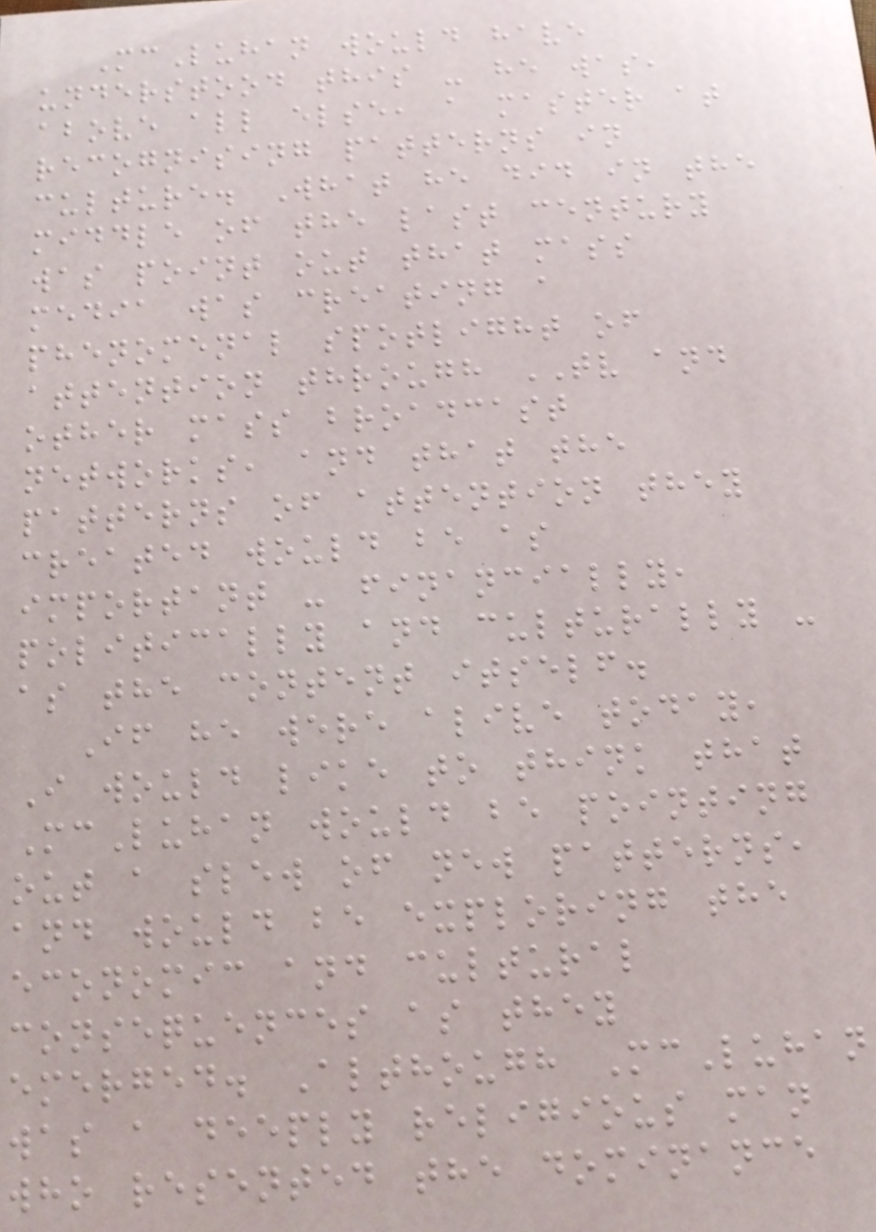McLuhan would have
understood this - he was,
above all else, a master at
recognising patterns in
culture. What he did in the
middle of the last century
was point out that mass
media was creating a
phenomenal spotlight of
attention through TV and
other mass broadcast
networks, and that the
patterns of attention they
created would be as
important - financially,
politically and culturally -
as the content itself.
If he were alive today,
I would like to think that
McLuhan would be pointing
out a slew of new patterns,
and would be exploring the
economic and cultural
consequences as they
emerged. Although McLuhan
was a deeply religious man
who resented the dominance
